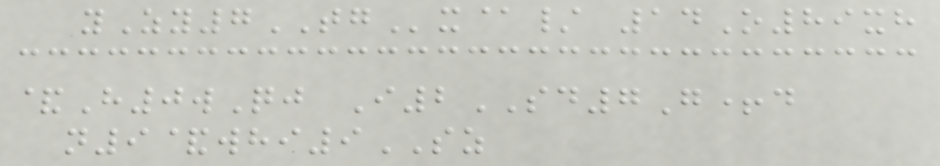yZy7TGx@/ 14O89xh
&H0wQj I2SD7G+d
n9&whi9SZ
